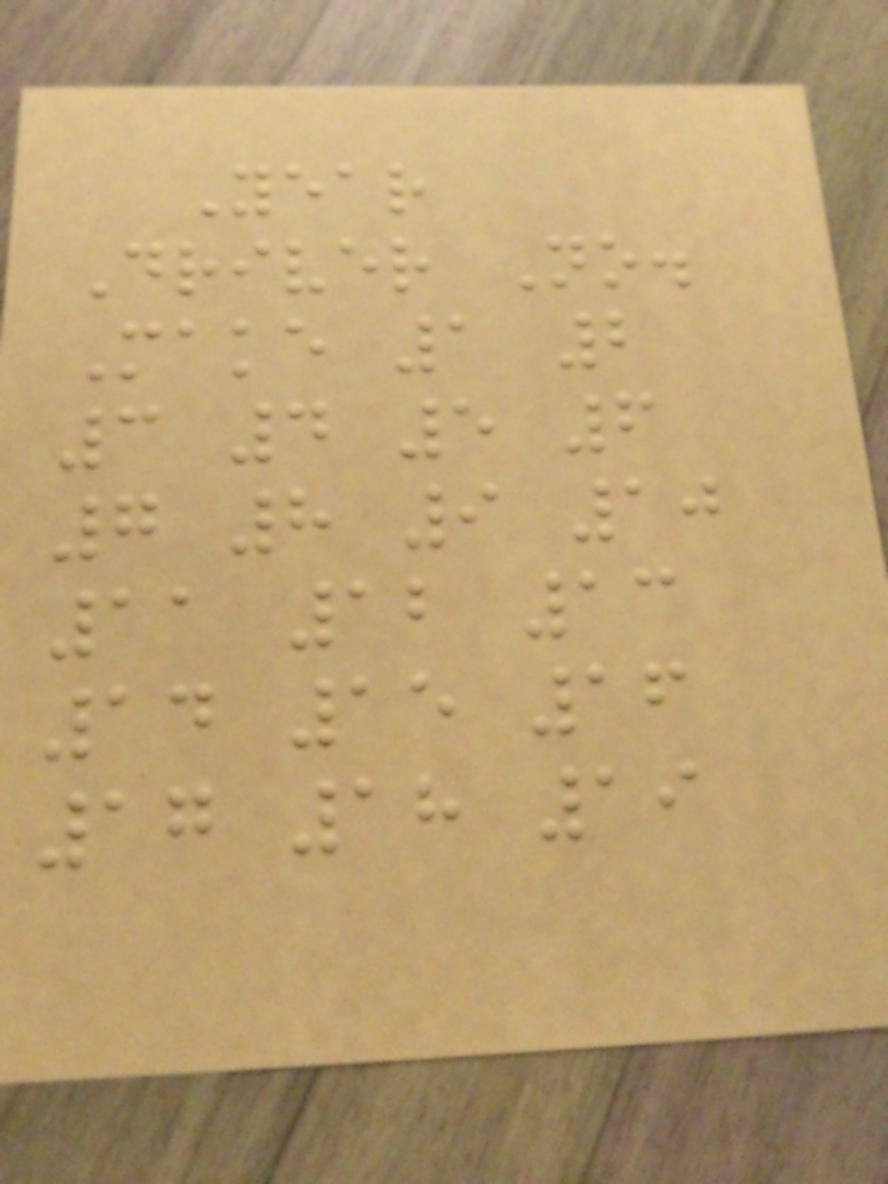Year
Driver No.
Make 1 2
3 4 5 6
7 8 9 10
11 12 13
14 15 16
17 18 19
